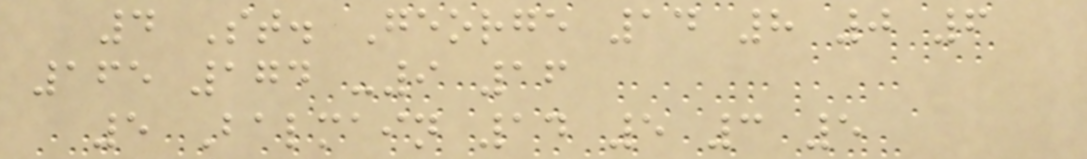4 St. George 14 8 0 6
165 174 -9 16
5 Balmain 14 5 3 5
